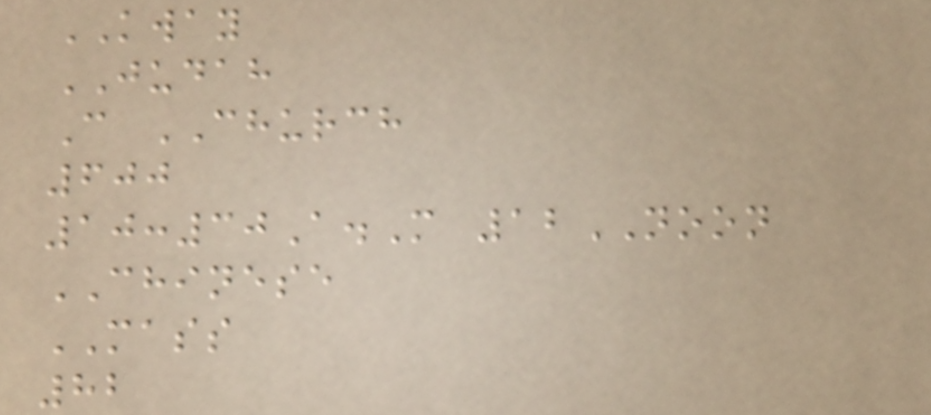KWAY
JUDAH
C CHURCH
600
10:30A.M 12NOON
CHINESE
MASS
82
